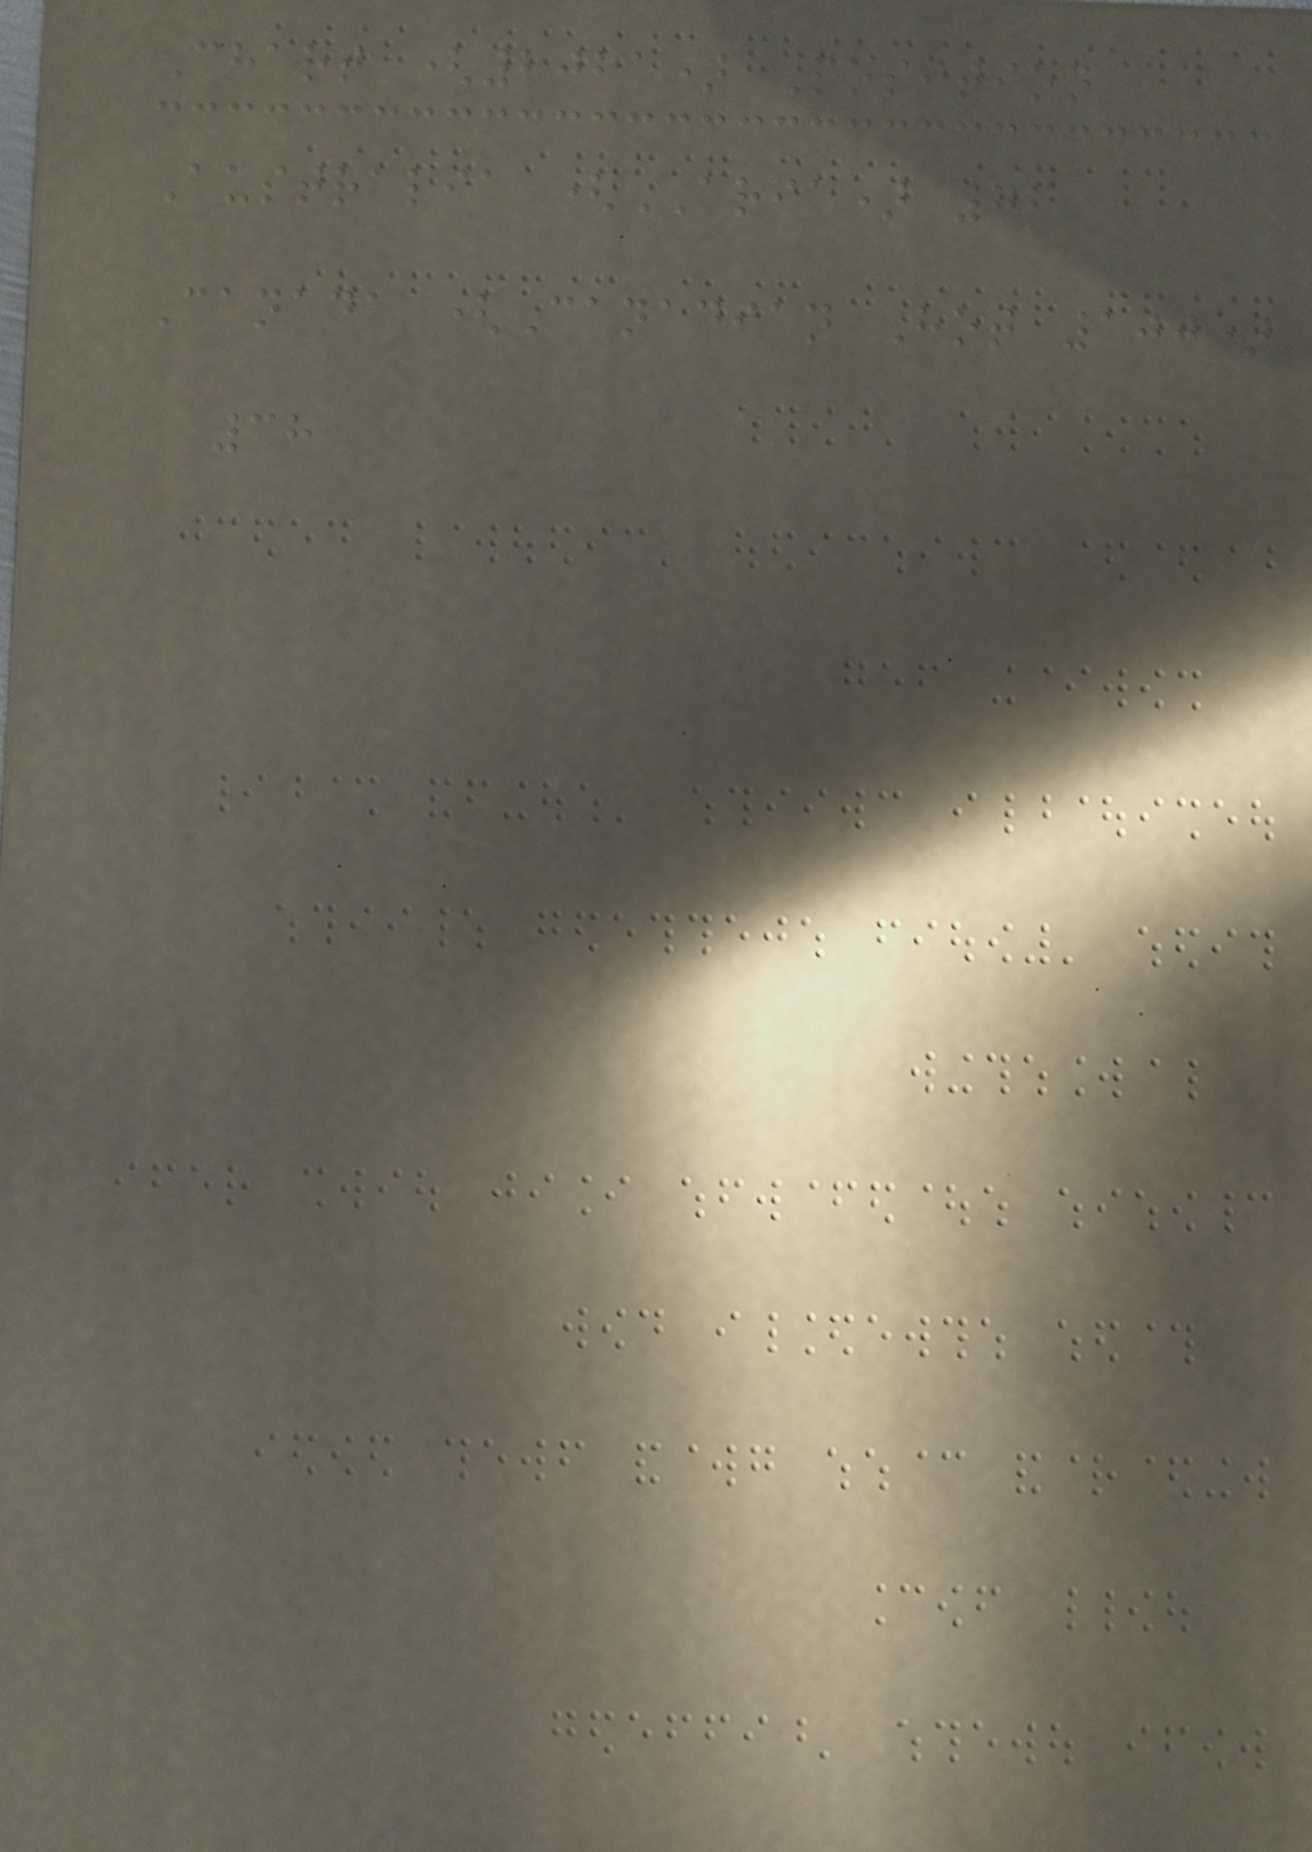Chart (2021) Position
Australia (ARIA) 72
Canada (Canadian Hot 100)
38
